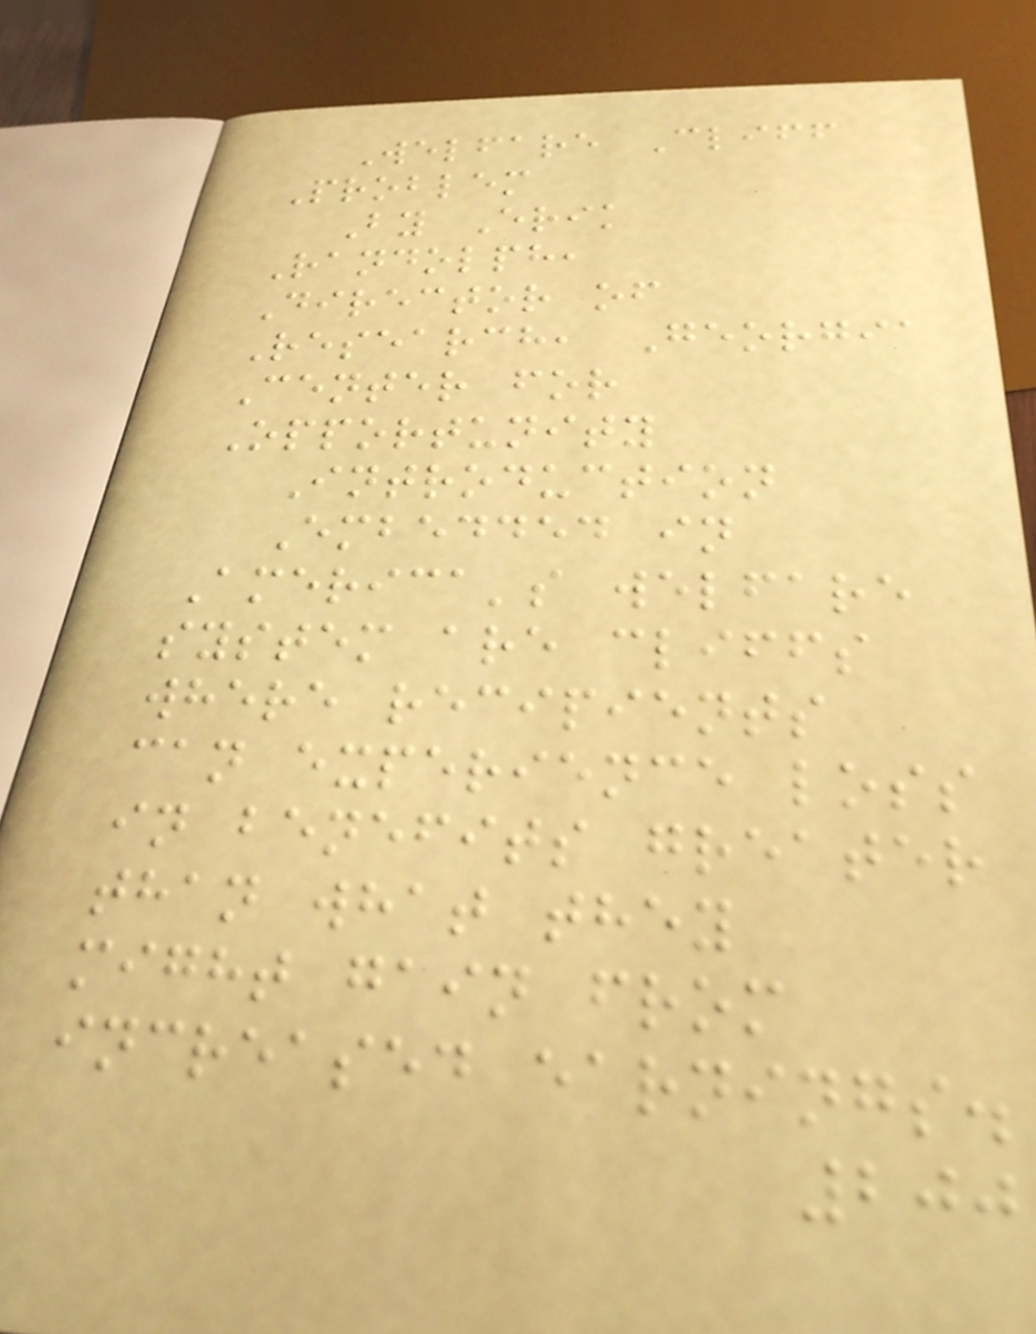Welfare Cliff
Problem
By Erik
Randolph,
Director of
Research, Georgia
Center for
Opportunity
Introduction
Embedded in
America's welfare
system are cliffs
where recipients
can experience loss
in benefits greater
than what they
might gain from
increased earnings.
200
